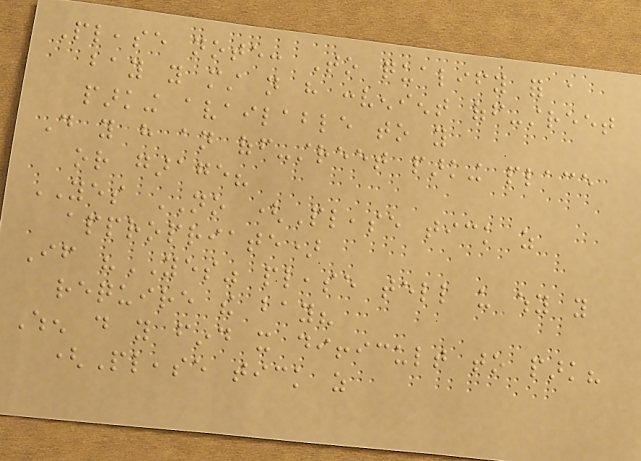Please note: To qualify for a
bay you must not have convenient off-street
parking available to you
Do you have an off-street parking place
or garage?
YES NO (Please tick as
appropriate)
If "YES" please tell us why you
require the bay?
When do you find it difficult to park?
(Please tick as
